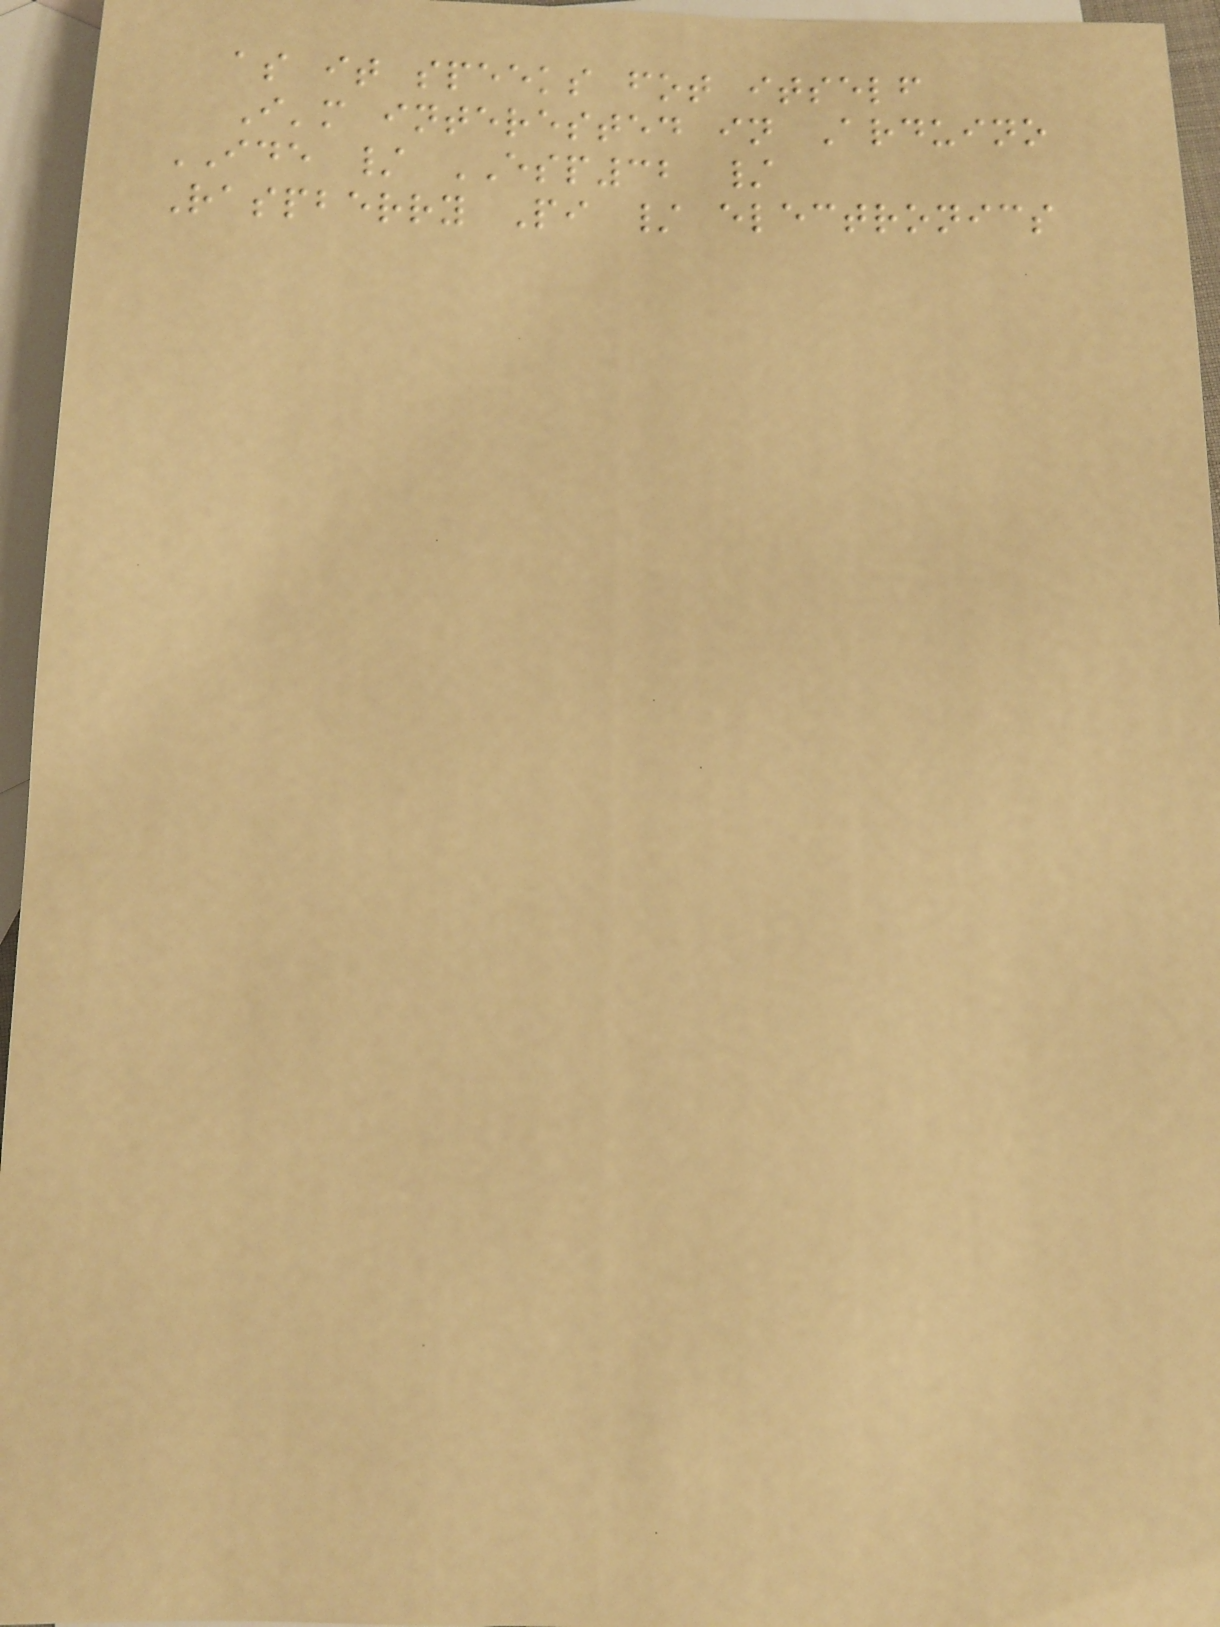as it speeks fot itself
I'm interested in Arduino
IDE / ESP32 /
Raspberry Pi / electronics
